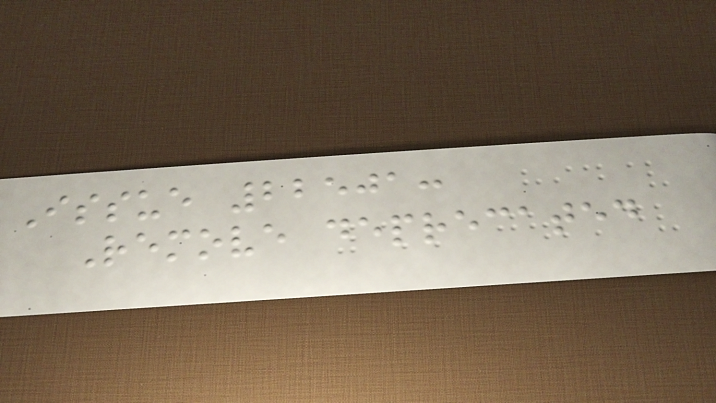Issue 22501:
Remove deprecated
